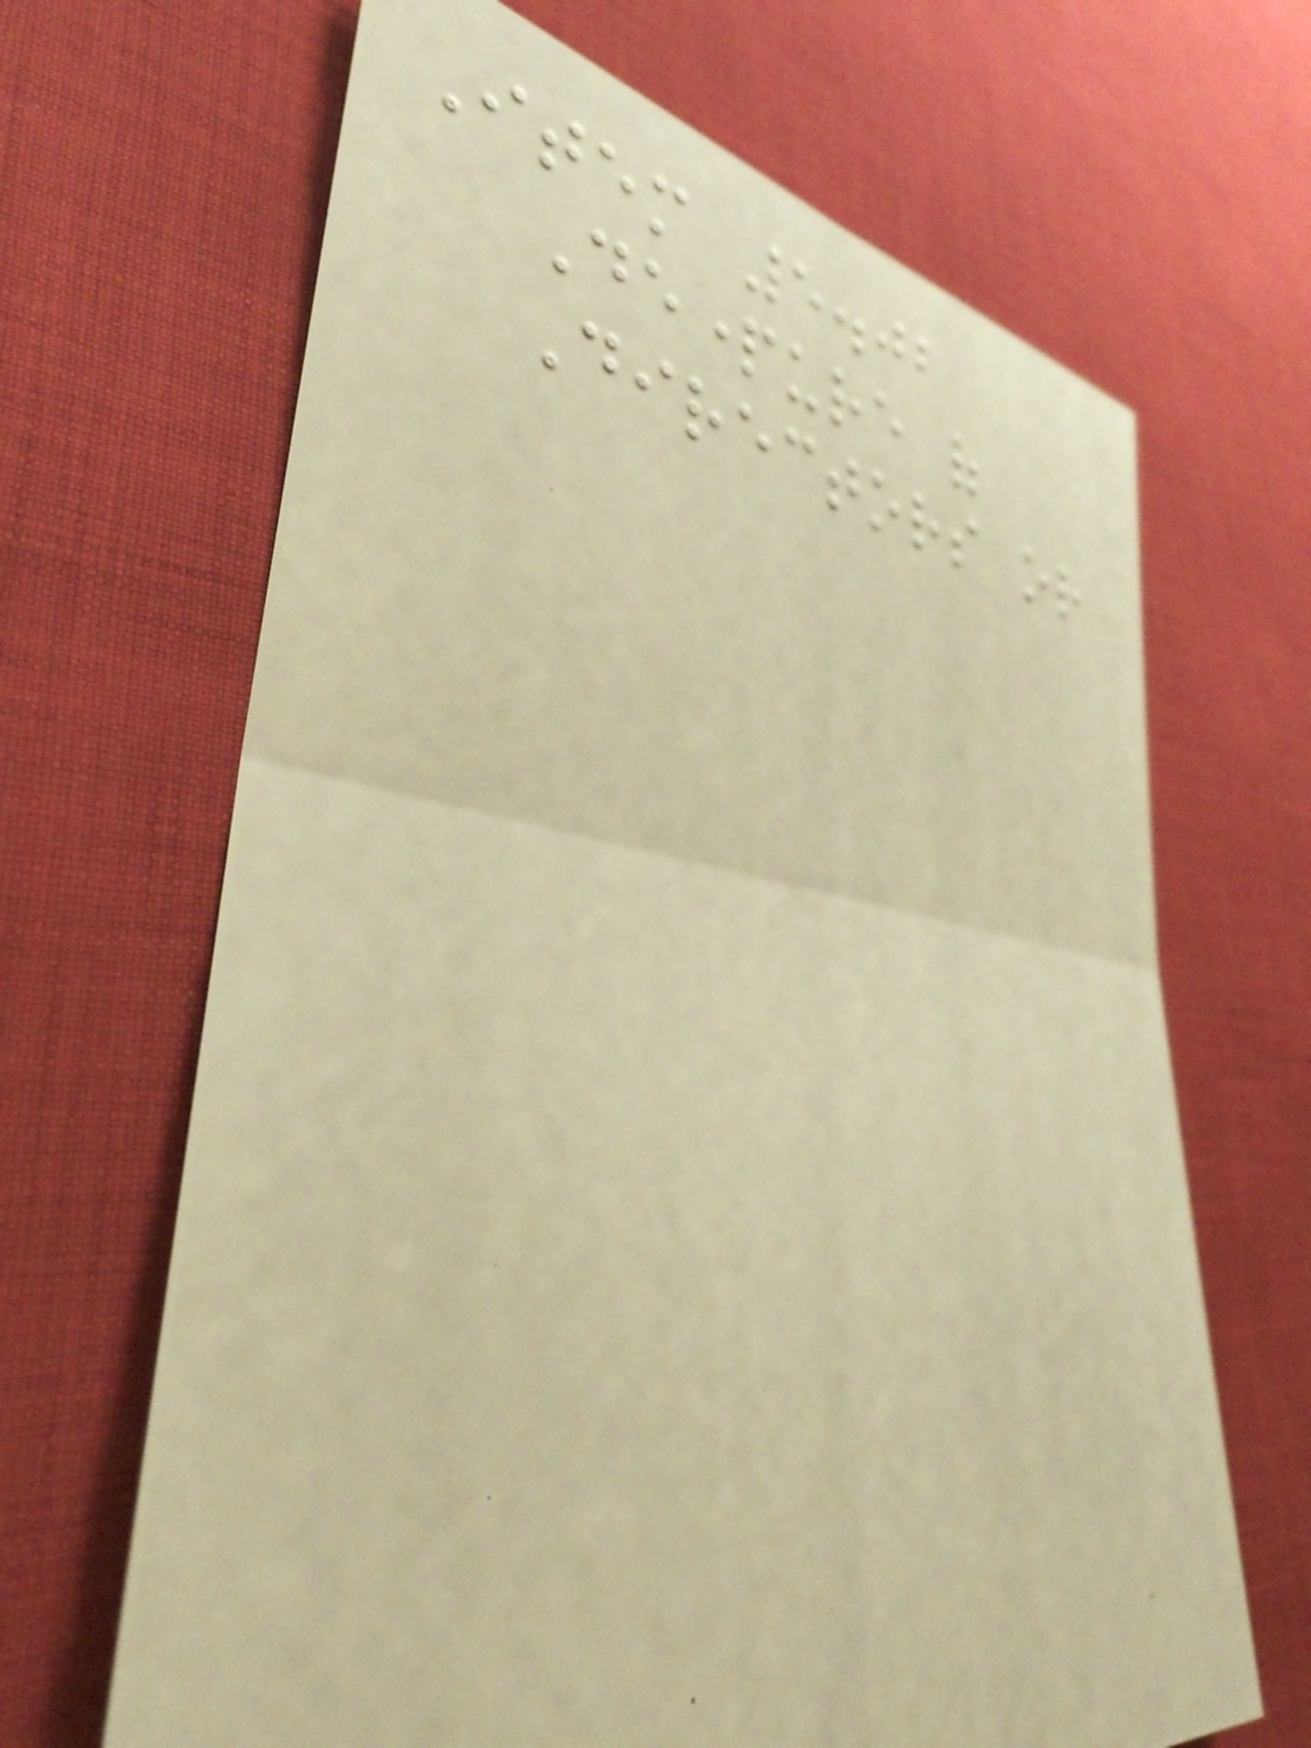Item 5.02
Departure of
Directors or
